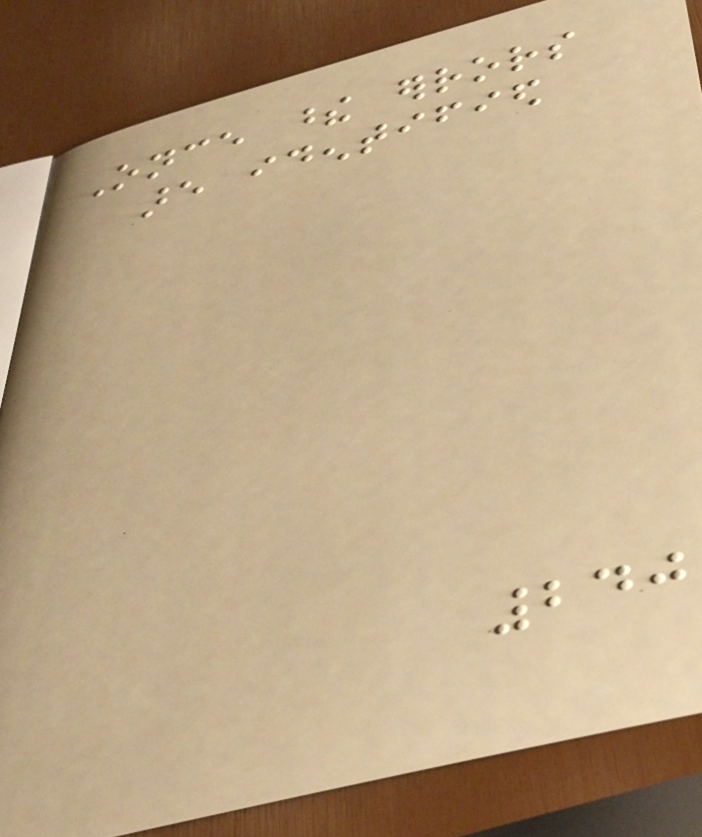Once these errors
are identified
240
